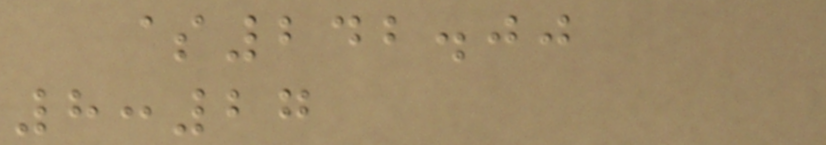$242.00
8:27
